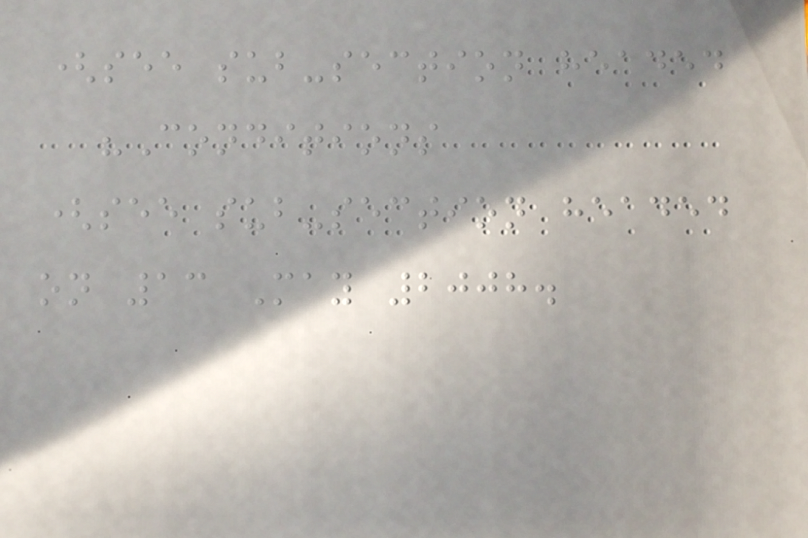(see sub-section headed
"Conditions
(see sub-section headed
on 13 May 2008.
